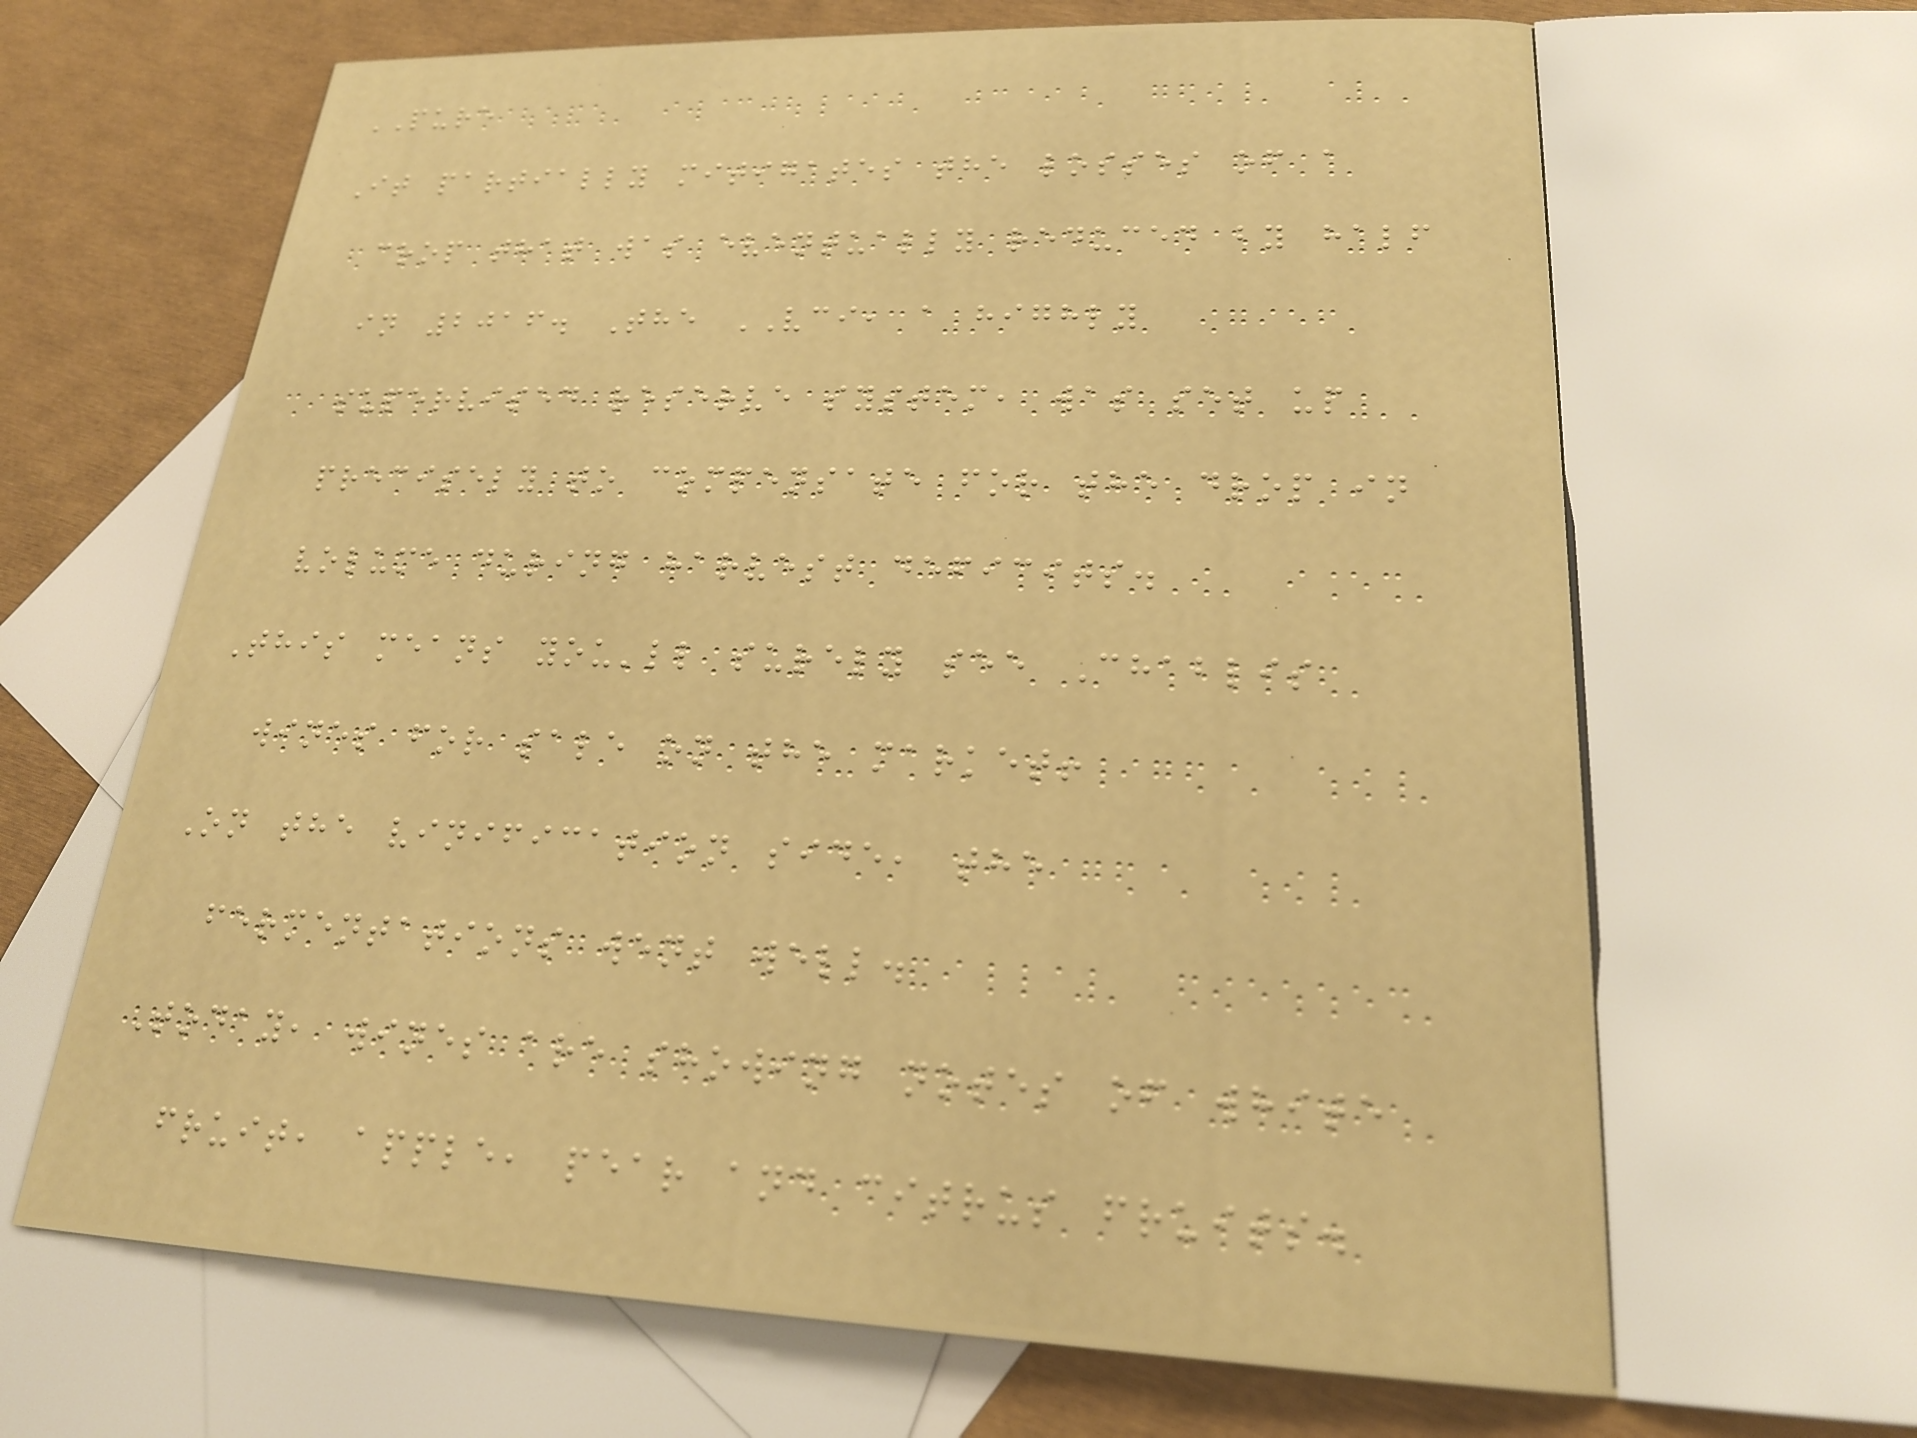PURE
It partially mitigates the losses of a
crop that was eventually reduced by half
in 2016. The VCI, a highly
supervised reserve system, was set up
precisely to compensate for the drop in
volume during harvest deficits.
This means you'll surely see Chablis
wines for sale on the market!
On the vinification side, the
fermentations went well.
Today, wines are showing notes of white
fruit, apple, pear and citrus fruits.
